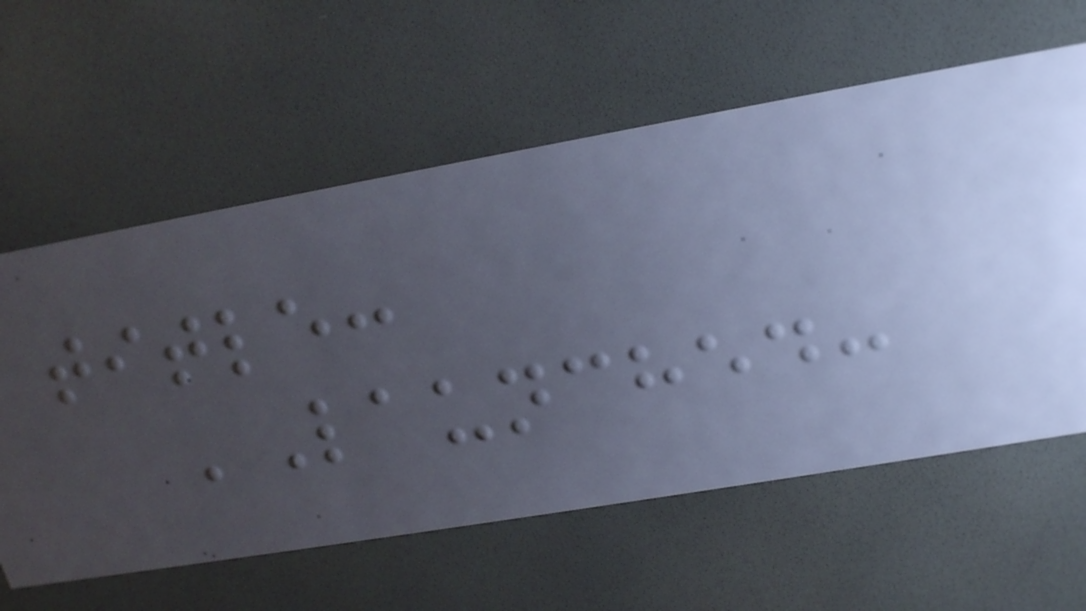title:
'Launched:
